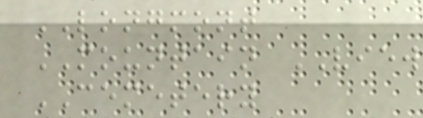LONGMONT
MOUNTAIN VIEW
CEMETERY
